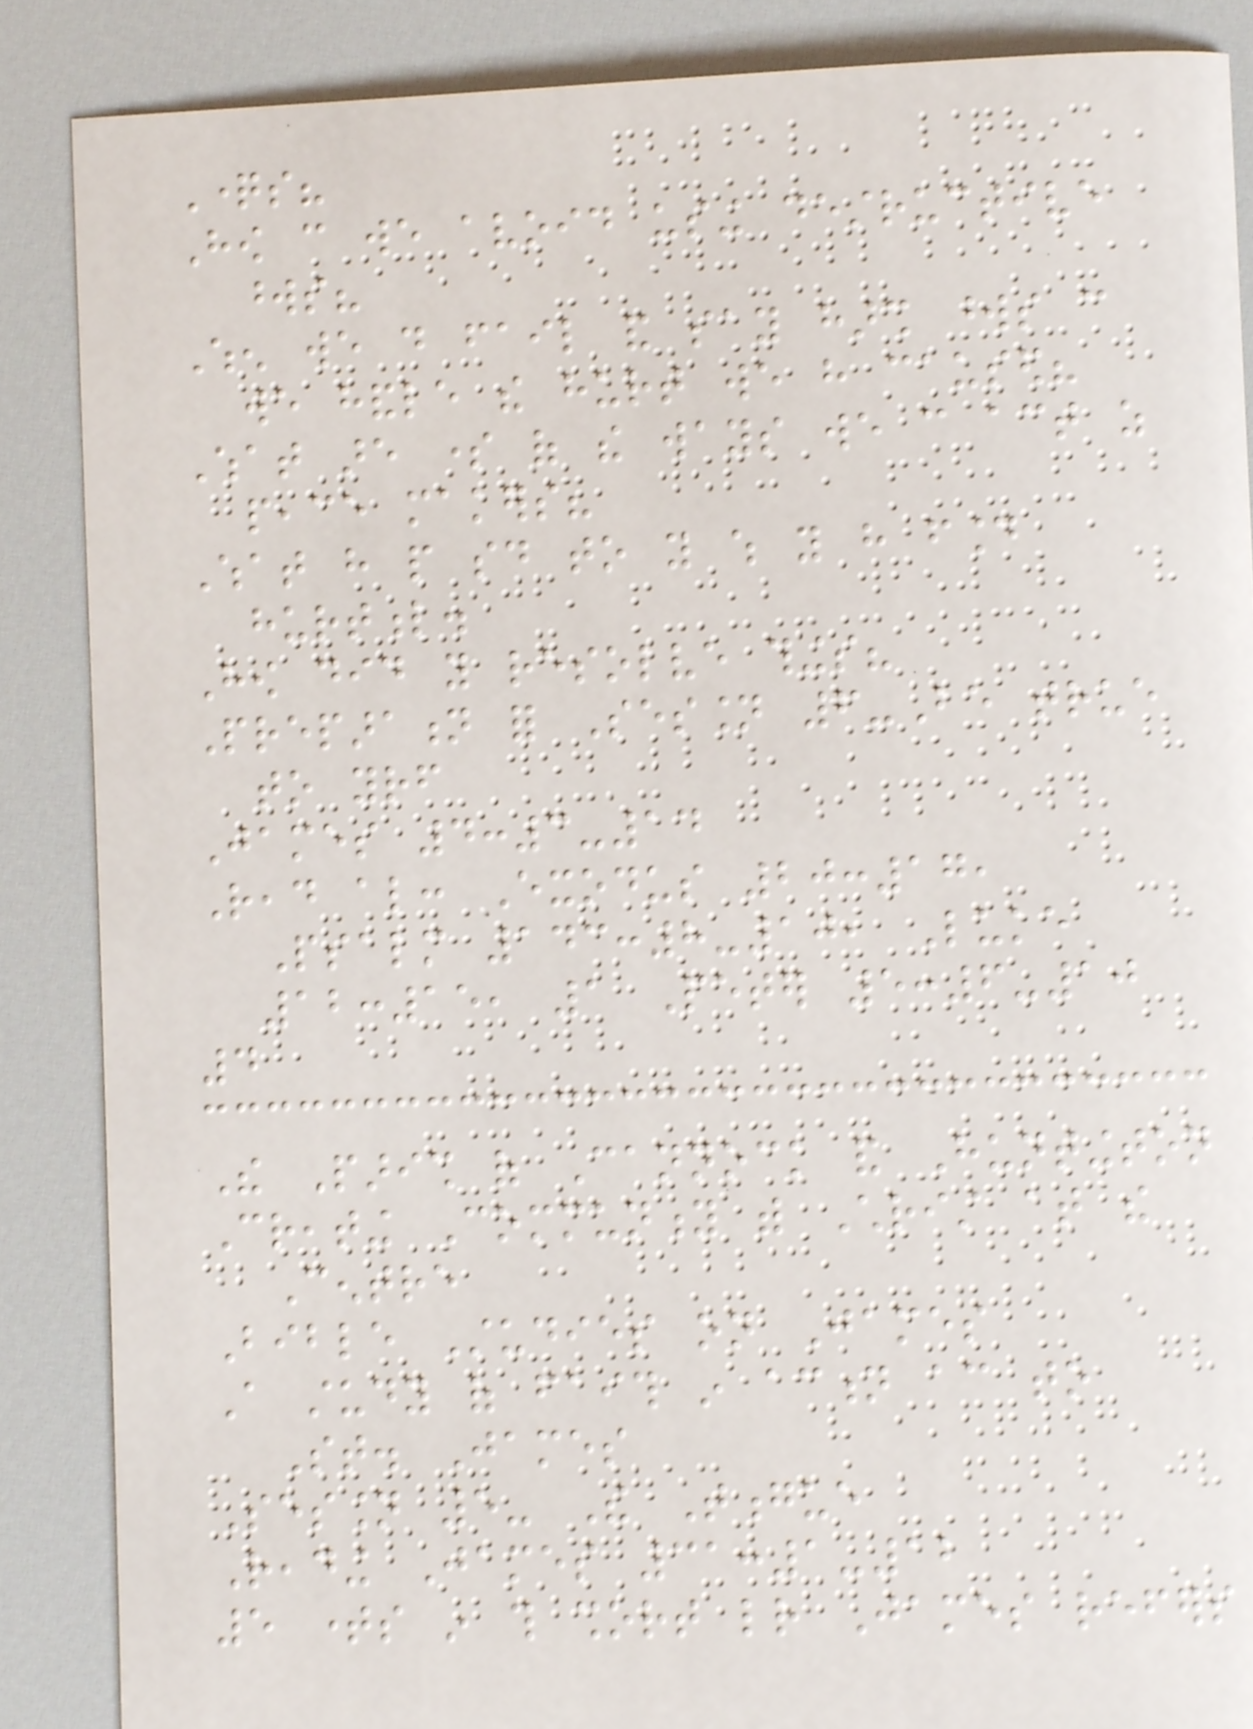Questions?
How can we avoid using destructive
words?
When we do fail and say harsh words can
we handle the hurt we have caused?
What are some of the ways we can act as
peace makers?
What have people said to you which you have found
hurtful.
How did you resolve things?
Preparation for Session 6-Be true
to yourself
James 4:3-14
Read also: Exodus 20:17,
Psalm 143:8-10, Luke
12:15, 1 Peter 5:6-10
4
The Parish of Cannock and Huntington
Creating Community with Christ at the
Centre
Bible Studies on James
A study of faith in action according to
St. James
Session 5- The Tongue
Reading James 31:1-12
5 times in this short letter James refers
